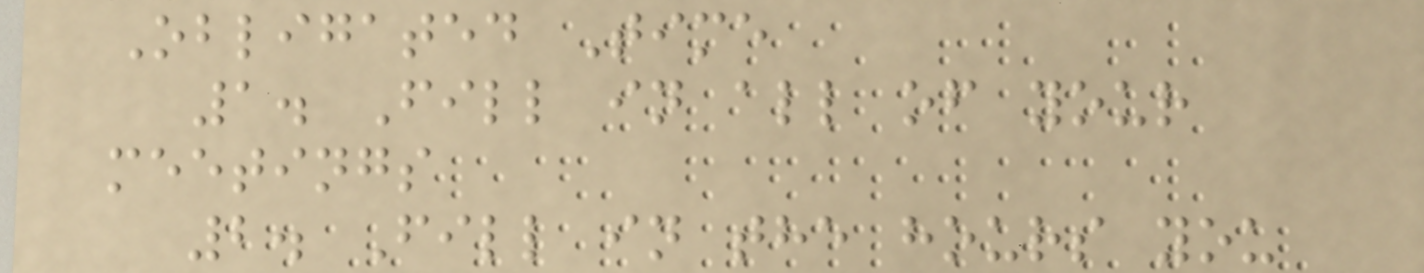Obligated Time
1. Fill in all of your
meetings
2. Fill in the hours you
